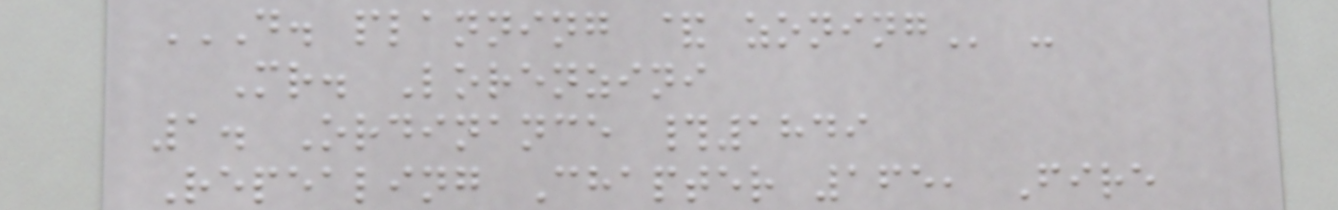D. PLANNING & ZONING -
Mr. Lorenzini
1. Ordinance #1849
Repealing Chapter 165, Fire
